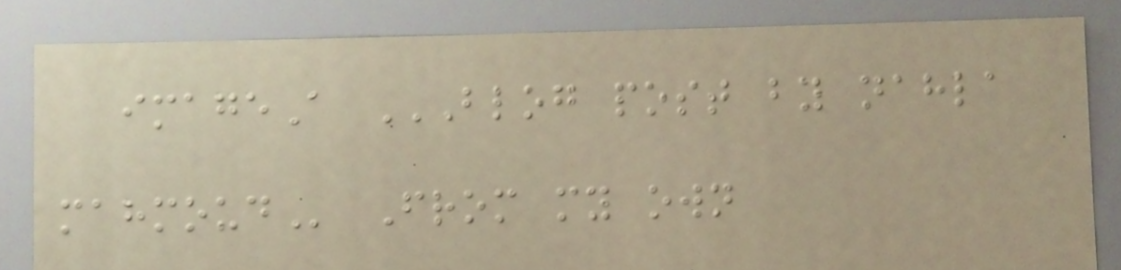imageA BLOG POST BY NAHLA
MAHMOUD From my own
